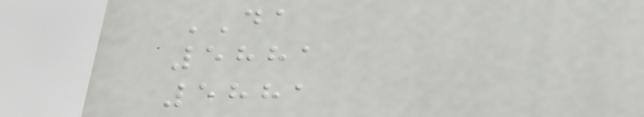DA
5881
5881
